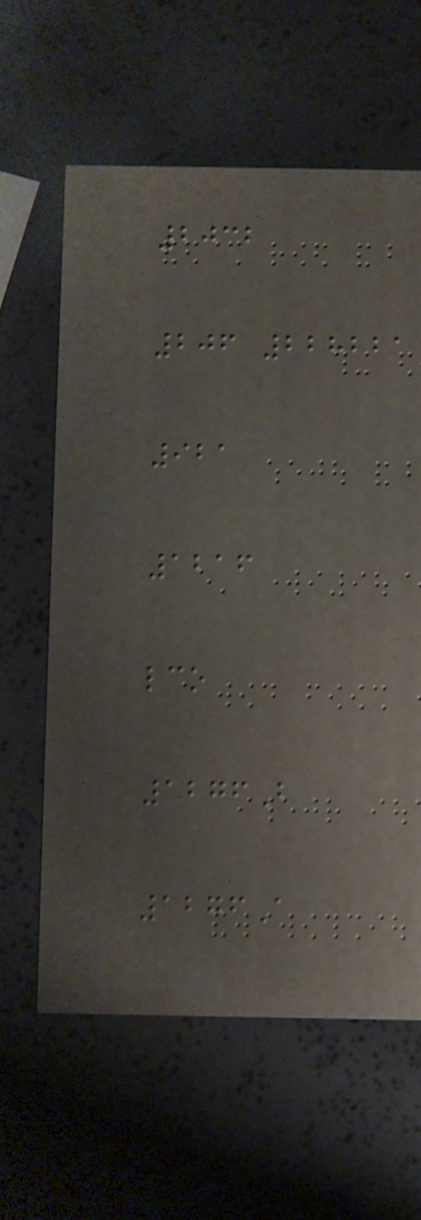2032
206 228221
921
1216
lco
1276B
1276A
